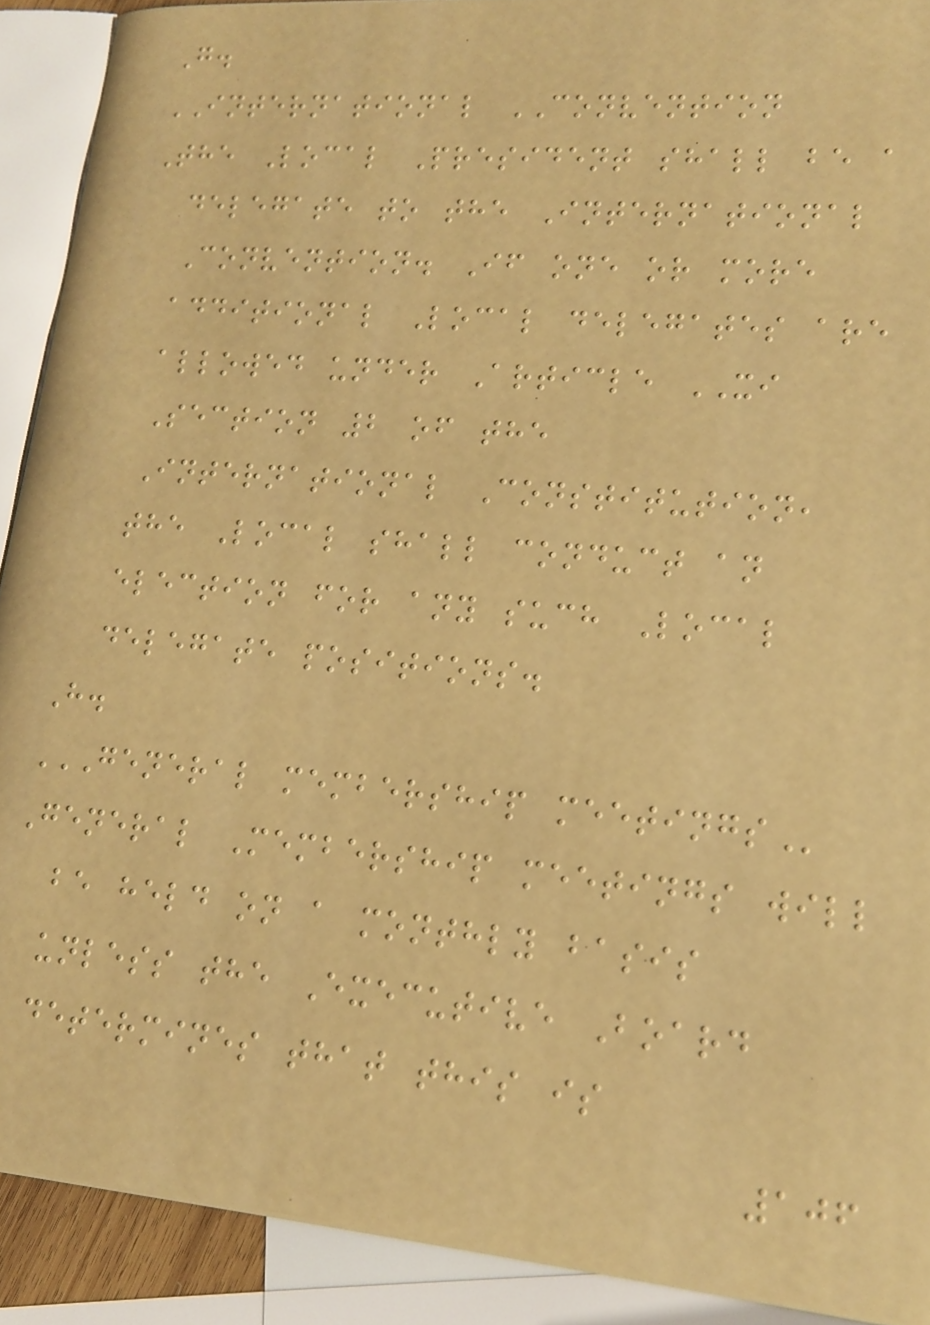G.
INTERNATIONAL CONVENTION
The Local President shall be a
delegate to the International
Convention. If one or more
additional Local delegates are
allowed under Article XI
Section 2 of the
International Constitution,
the Local shall conduct an
election for any such Local
delegate positions.
H.
GENERAL MEMBERSHIP MEETINGS
General Membership meetings will
be held on a monthly basis
unless the Executive Board
determines that this is
106
